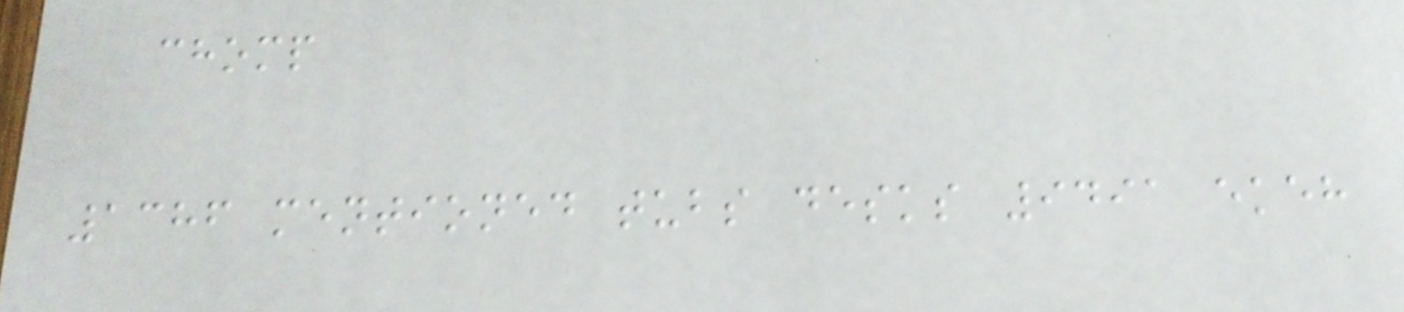chomp
1386 mentioned tubs desks 9491 ekeh
